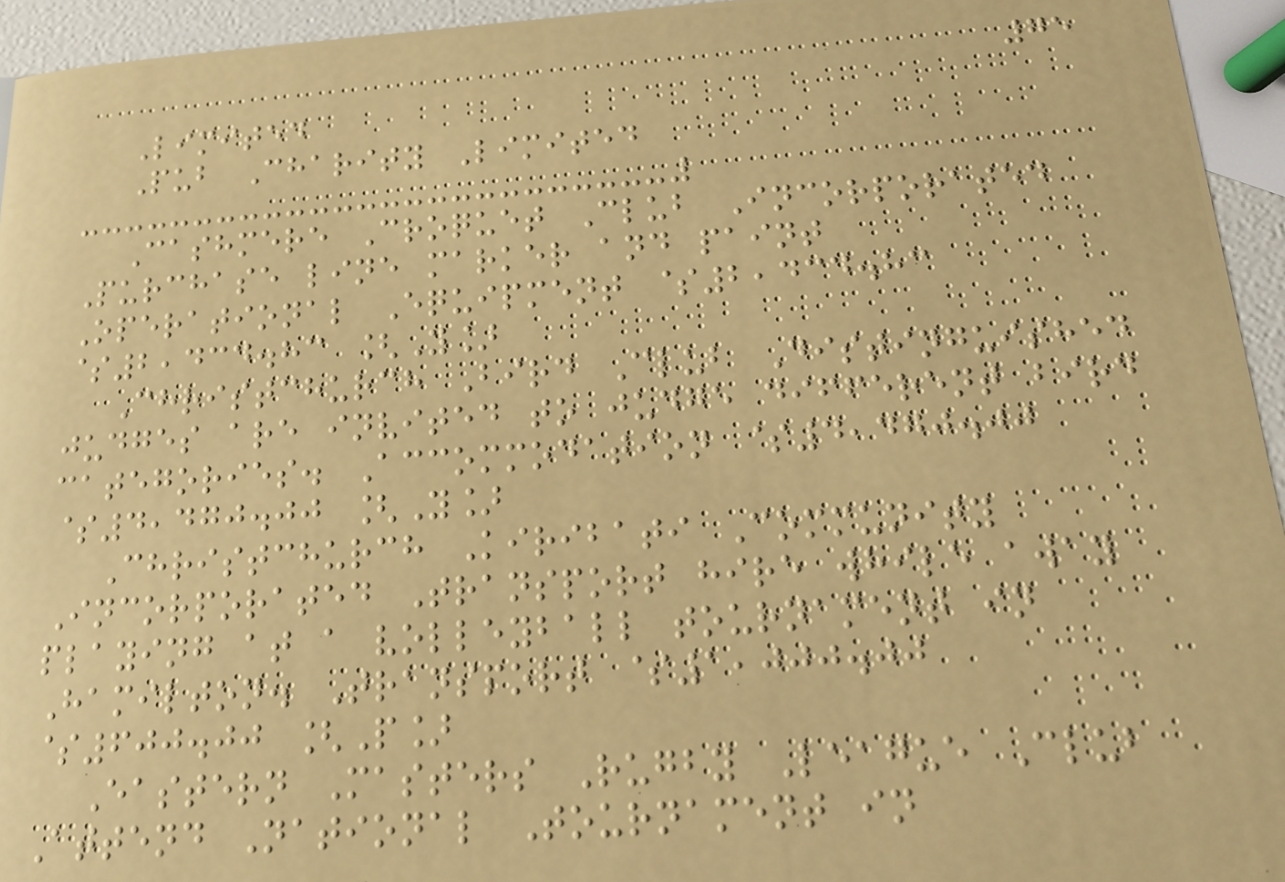75
Limited
Pub Charity Limited
Cashmere Croquet Club Incorporated
Purchase line marker and paint
Operational Equipment $2,434.83
$2,434.83 [Y]
Christchurch Bird Club Distinguished
judges are invited to judge different bird
categories. Accommodation $4,470.00
$4,470.00 [Y]
Christchurch Kiribati Community
Incorporated Transport hire while away
playing at a volleyball tournament in
Hamilton. Transport $1,000.00
$600.00 [P]
Eastern Masters Rugby League Club
Attend National Tournament in
